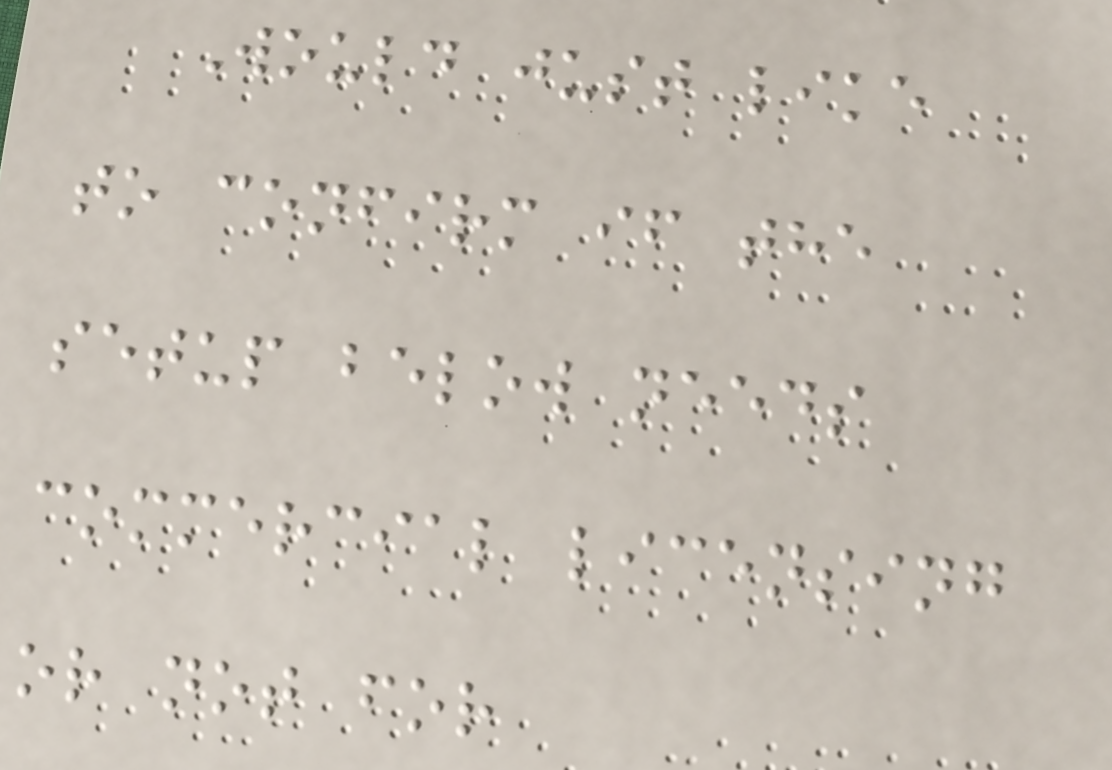Would just like
to confirm if the
setup below needs
commercial licensing
or not for
